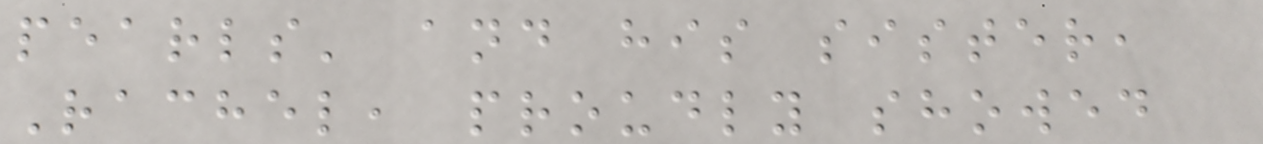pearls' and his sister,
Rachel, proudly showed
